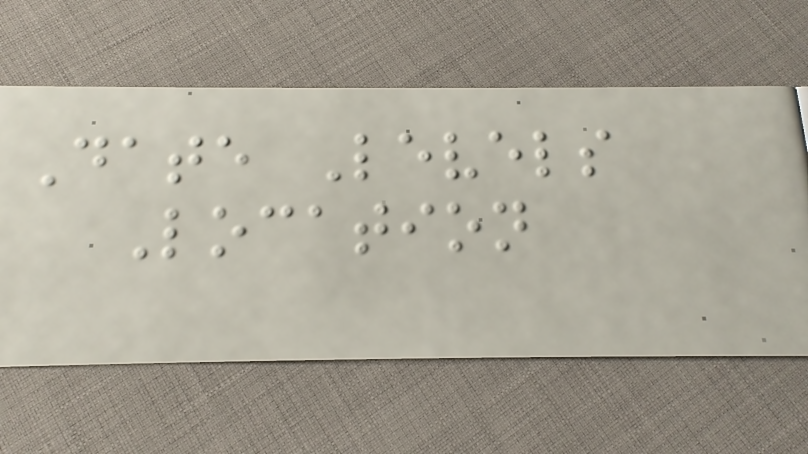Date Levels
Location
